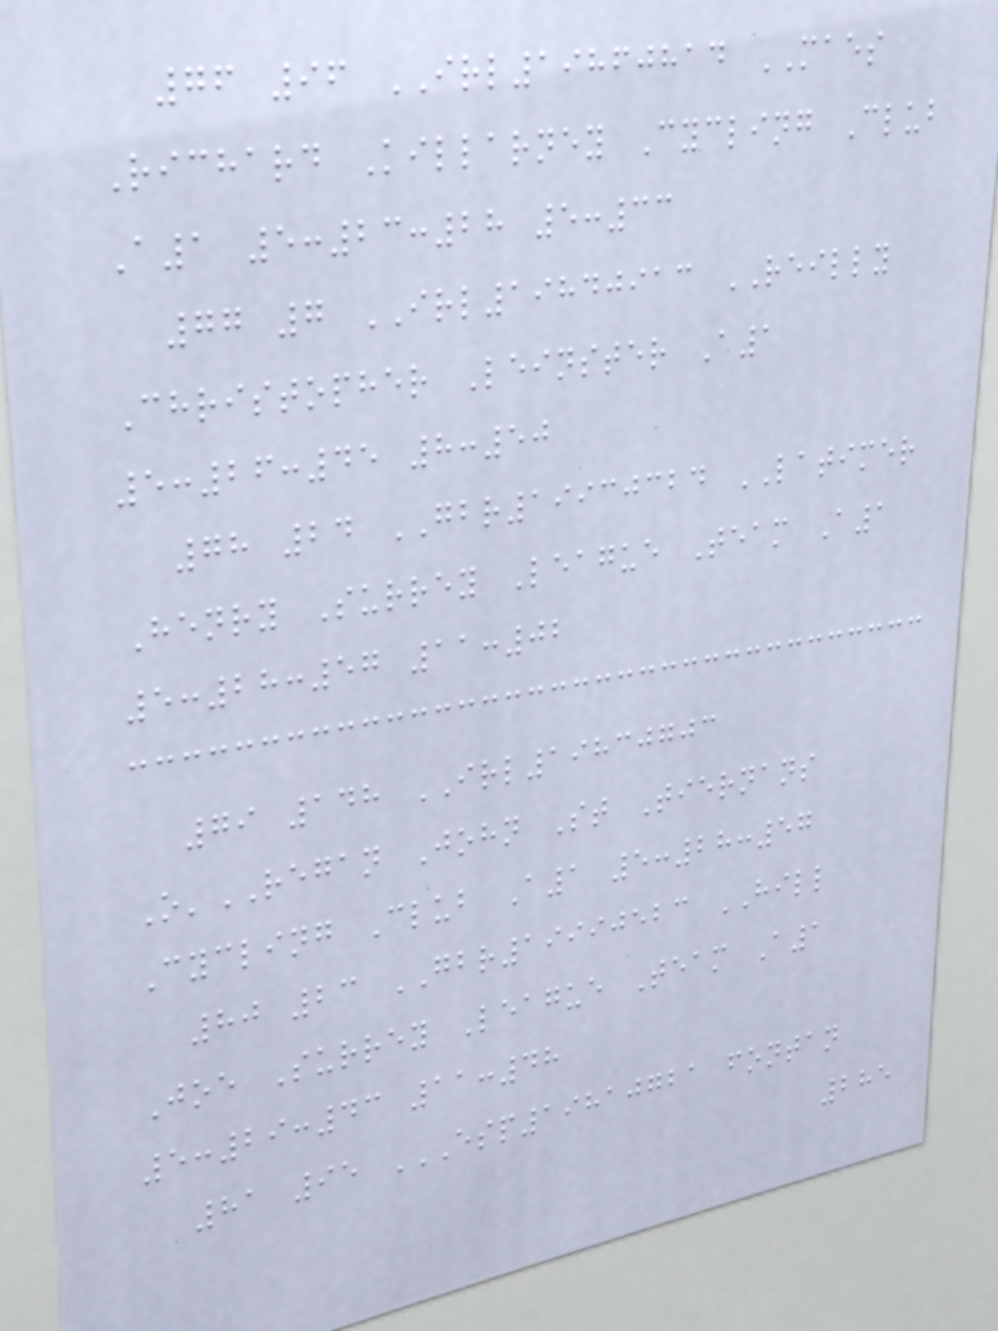76 96 IRL19860814 MAES
Richard Killarney Cycling Club
A1 5:23:28 5:33
77 7 IRL19840913 REILLY
Christopher Leinster A1
5:26:45 8:50
78 24 GBR19930324 LATIMER
Henry Surrey League Team A1
5:28:57 11:02
79 148 IRL19830703
O'REGAN John St Tiernans
Cycling Club A1 5:28:57
80 23 GBR19990523 HILL
Joe Surrey League Team A1
5:29:43 11:48
81 95 ESP19810721 FONTAN
285
